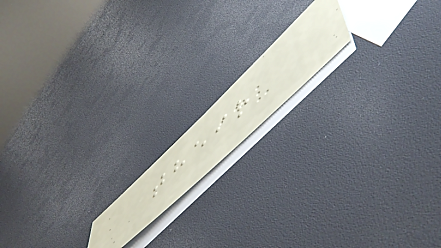their
